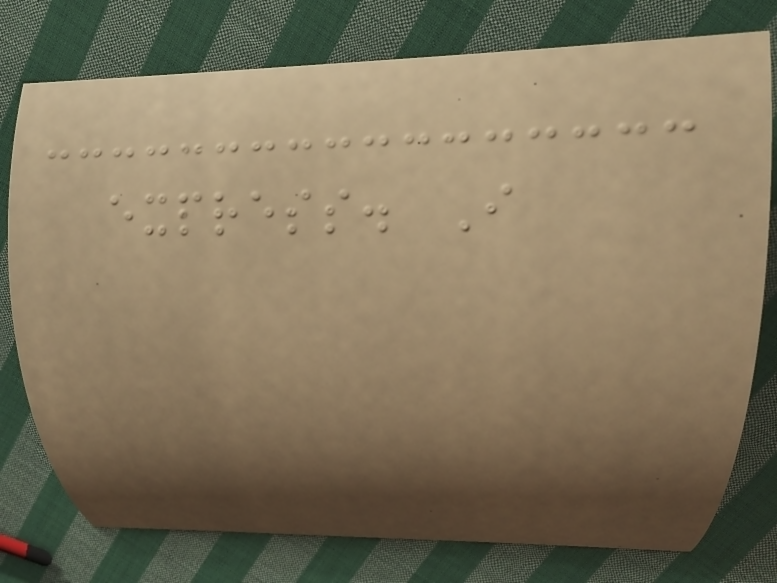express. I
